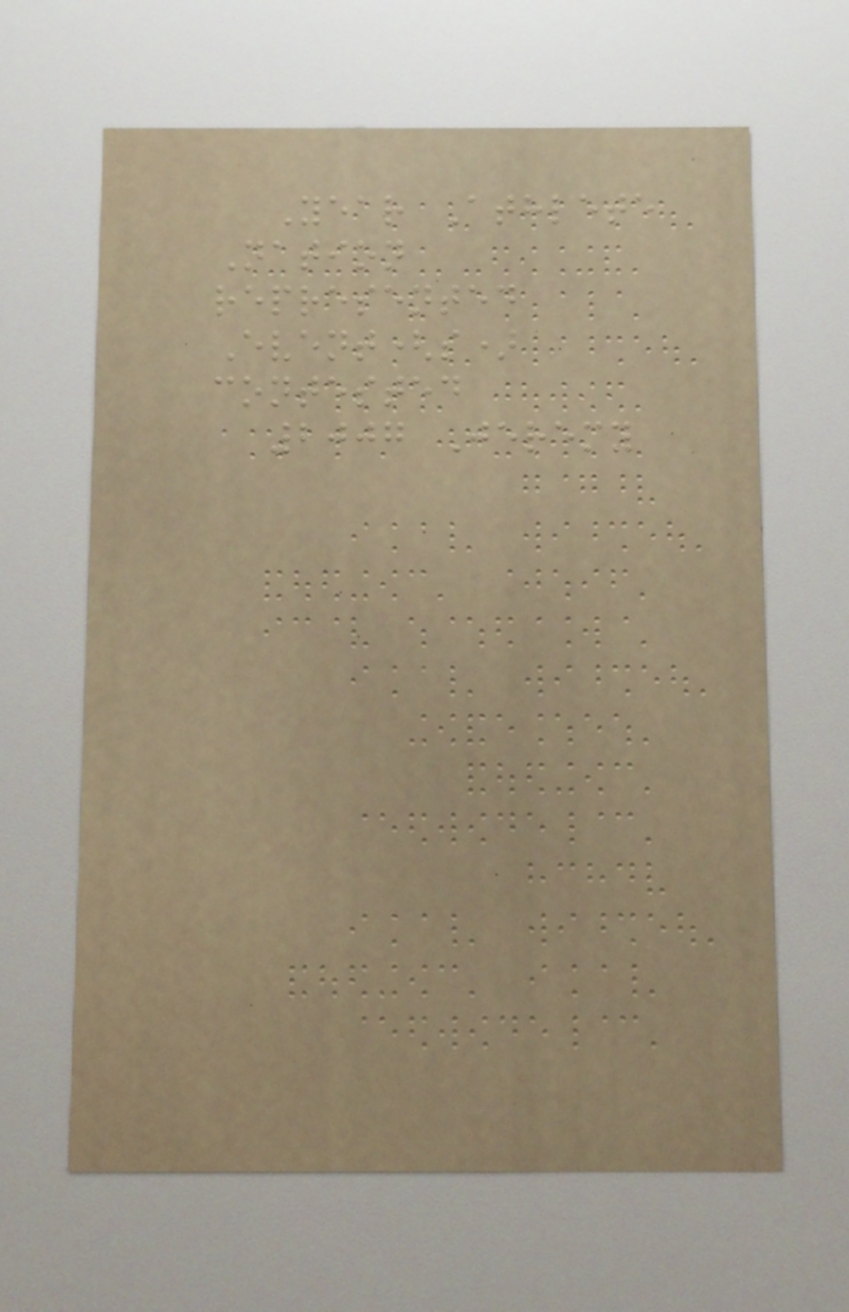Year Athlete
Nation
represented
Event(s)
contested
2007 Jeremy
